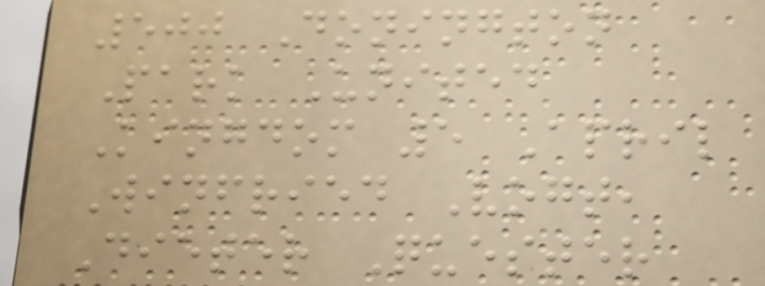500 Donington
Park United
Kingdom 5 April
Winfried Vogt,
Dieter Quester
